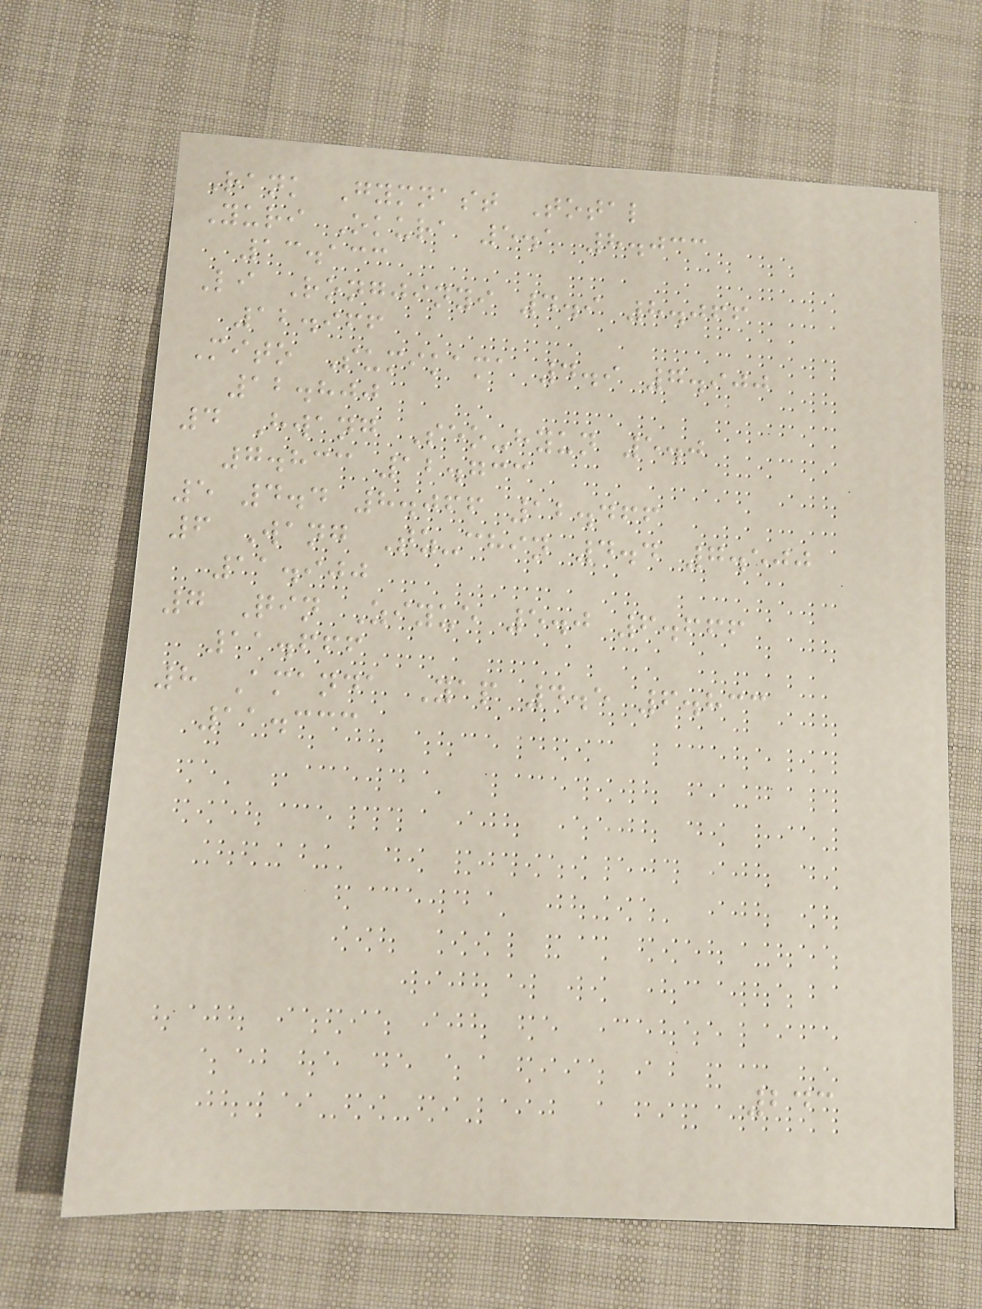Rank Gymnast Total
Yuri Okura 5.1 8.033
13.133
Li Rongjinyi 4.9 8.066
12.966
Mito Sumikama 4.9 7.900
12.800
4 Hwang Seo-hyun 5.0
7.833 12.733
5 4.4 8.066 12.466
6 Wang Tz-chin 4.4 7.500
11.900
7 Qin Ziyue 5.0 6.666
11.666
8 Amanda Yap 4.5 6.833
11.333
243
